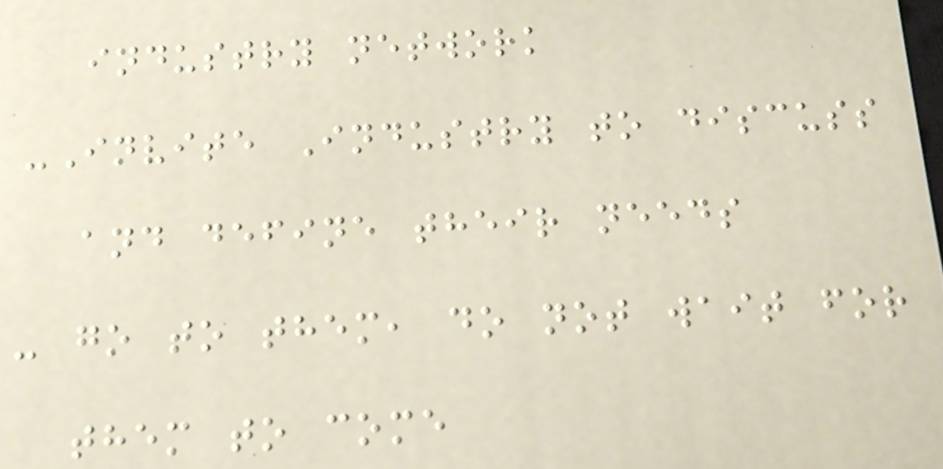industry network
-Invite Industry to discuss
and define their needs
- go to them, do not wait for
them to come
